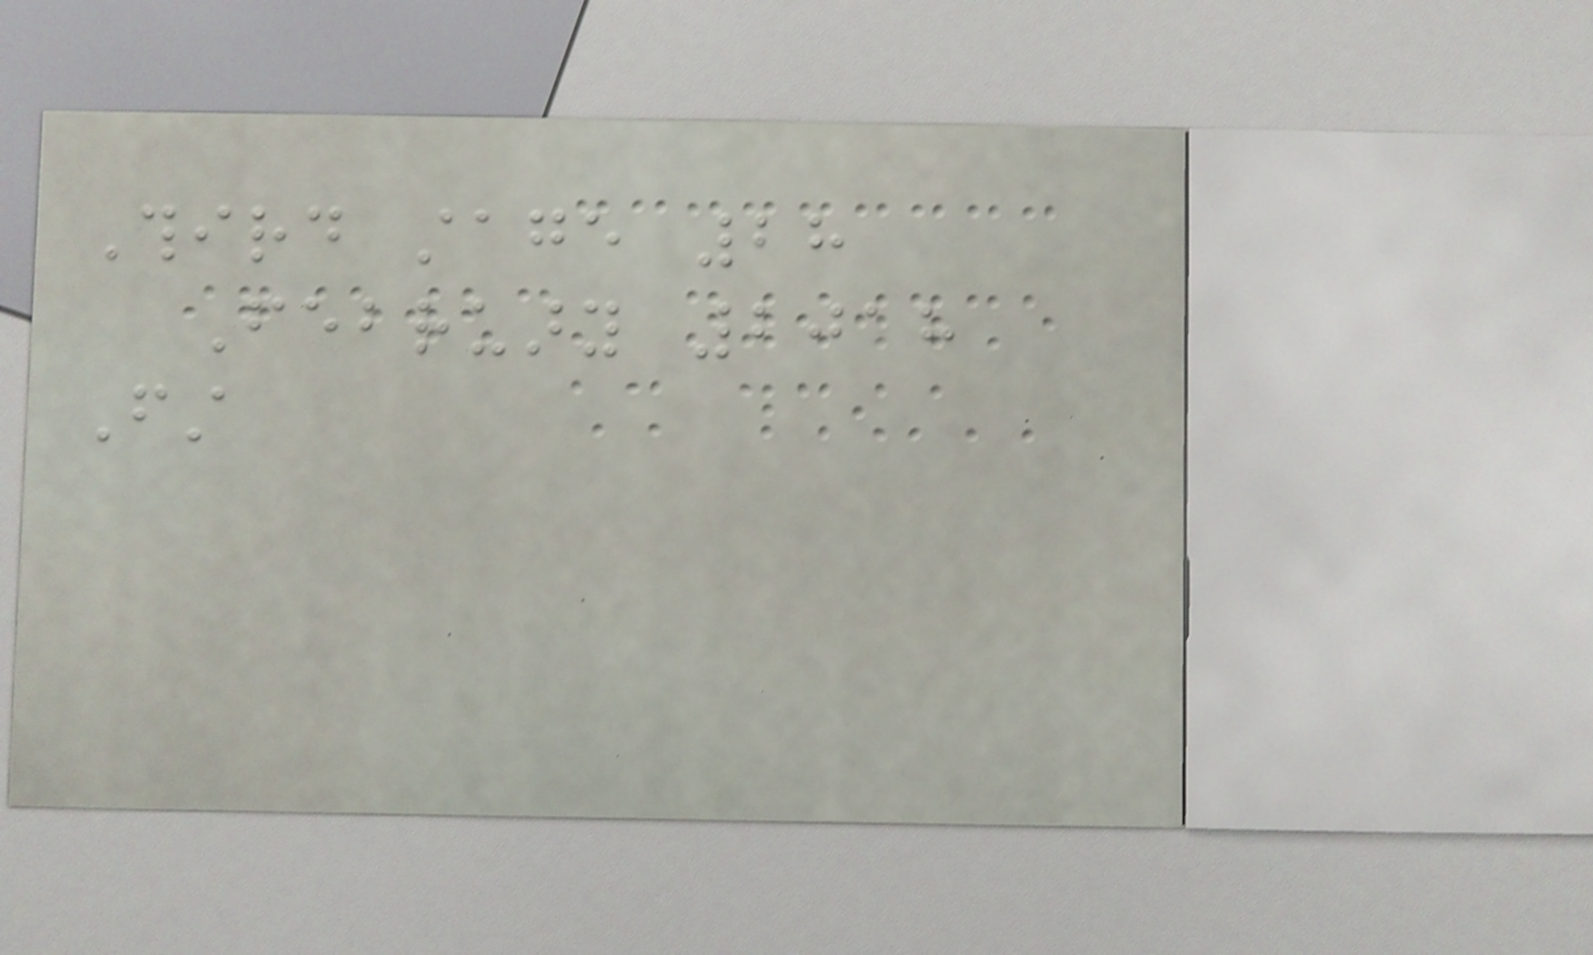Third stage 28
February 2018
First
